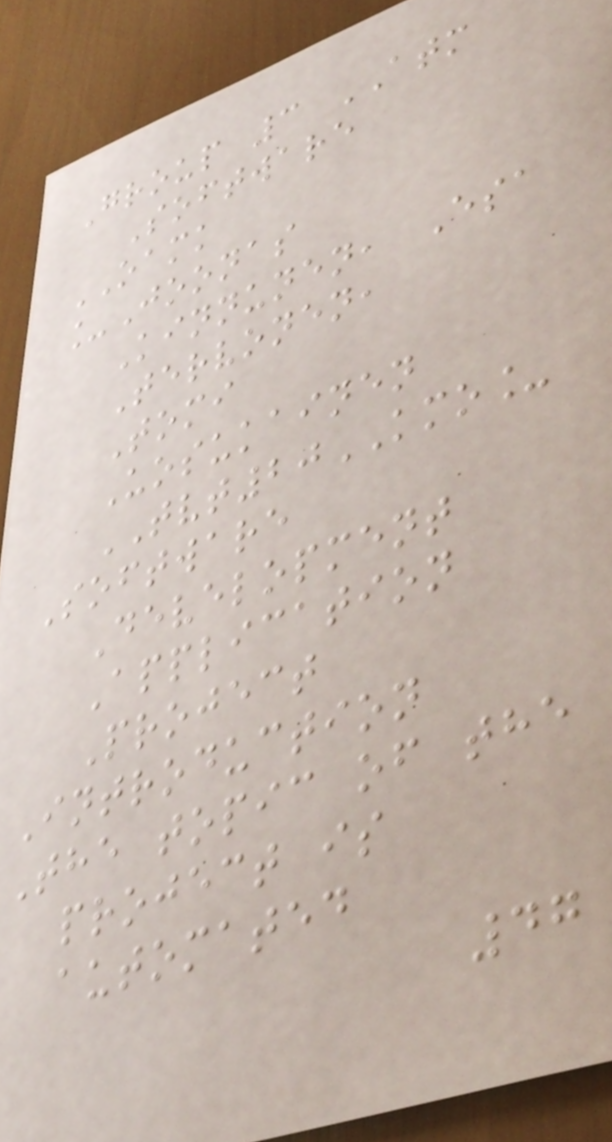Group 3 ATM
Software
OAMK
_Joonas
Kinnunen, Esa
Tervonen,
Tomi
Uosukainen
TVT20KMO_
Software
Development
Application
Project
Introduction
The topic of the
project is
automated
47
